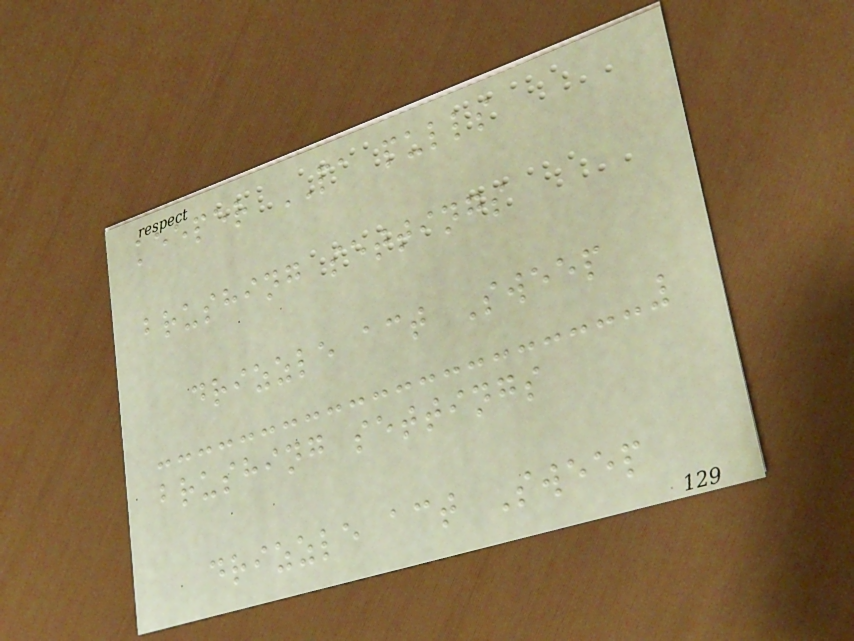keeper PA pulls
brushing settings
drizzle act Sweep
brushing settings
drizzle act Sweep
